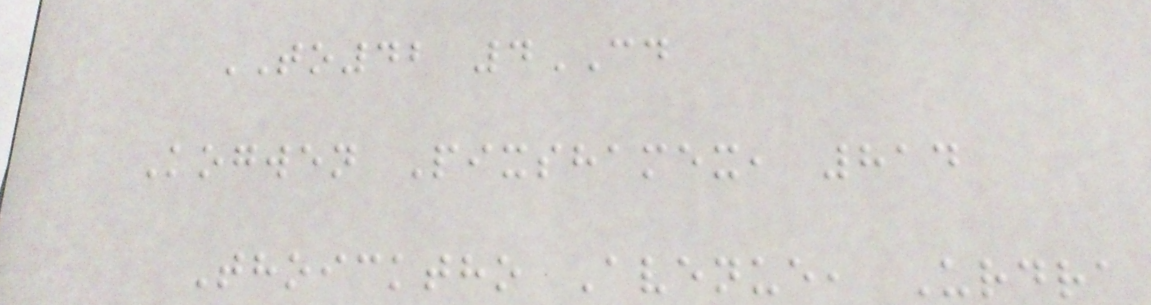TO42 4CD
Kogwen Pixshamex, 814
Thoicktho Avenue, Urdra
